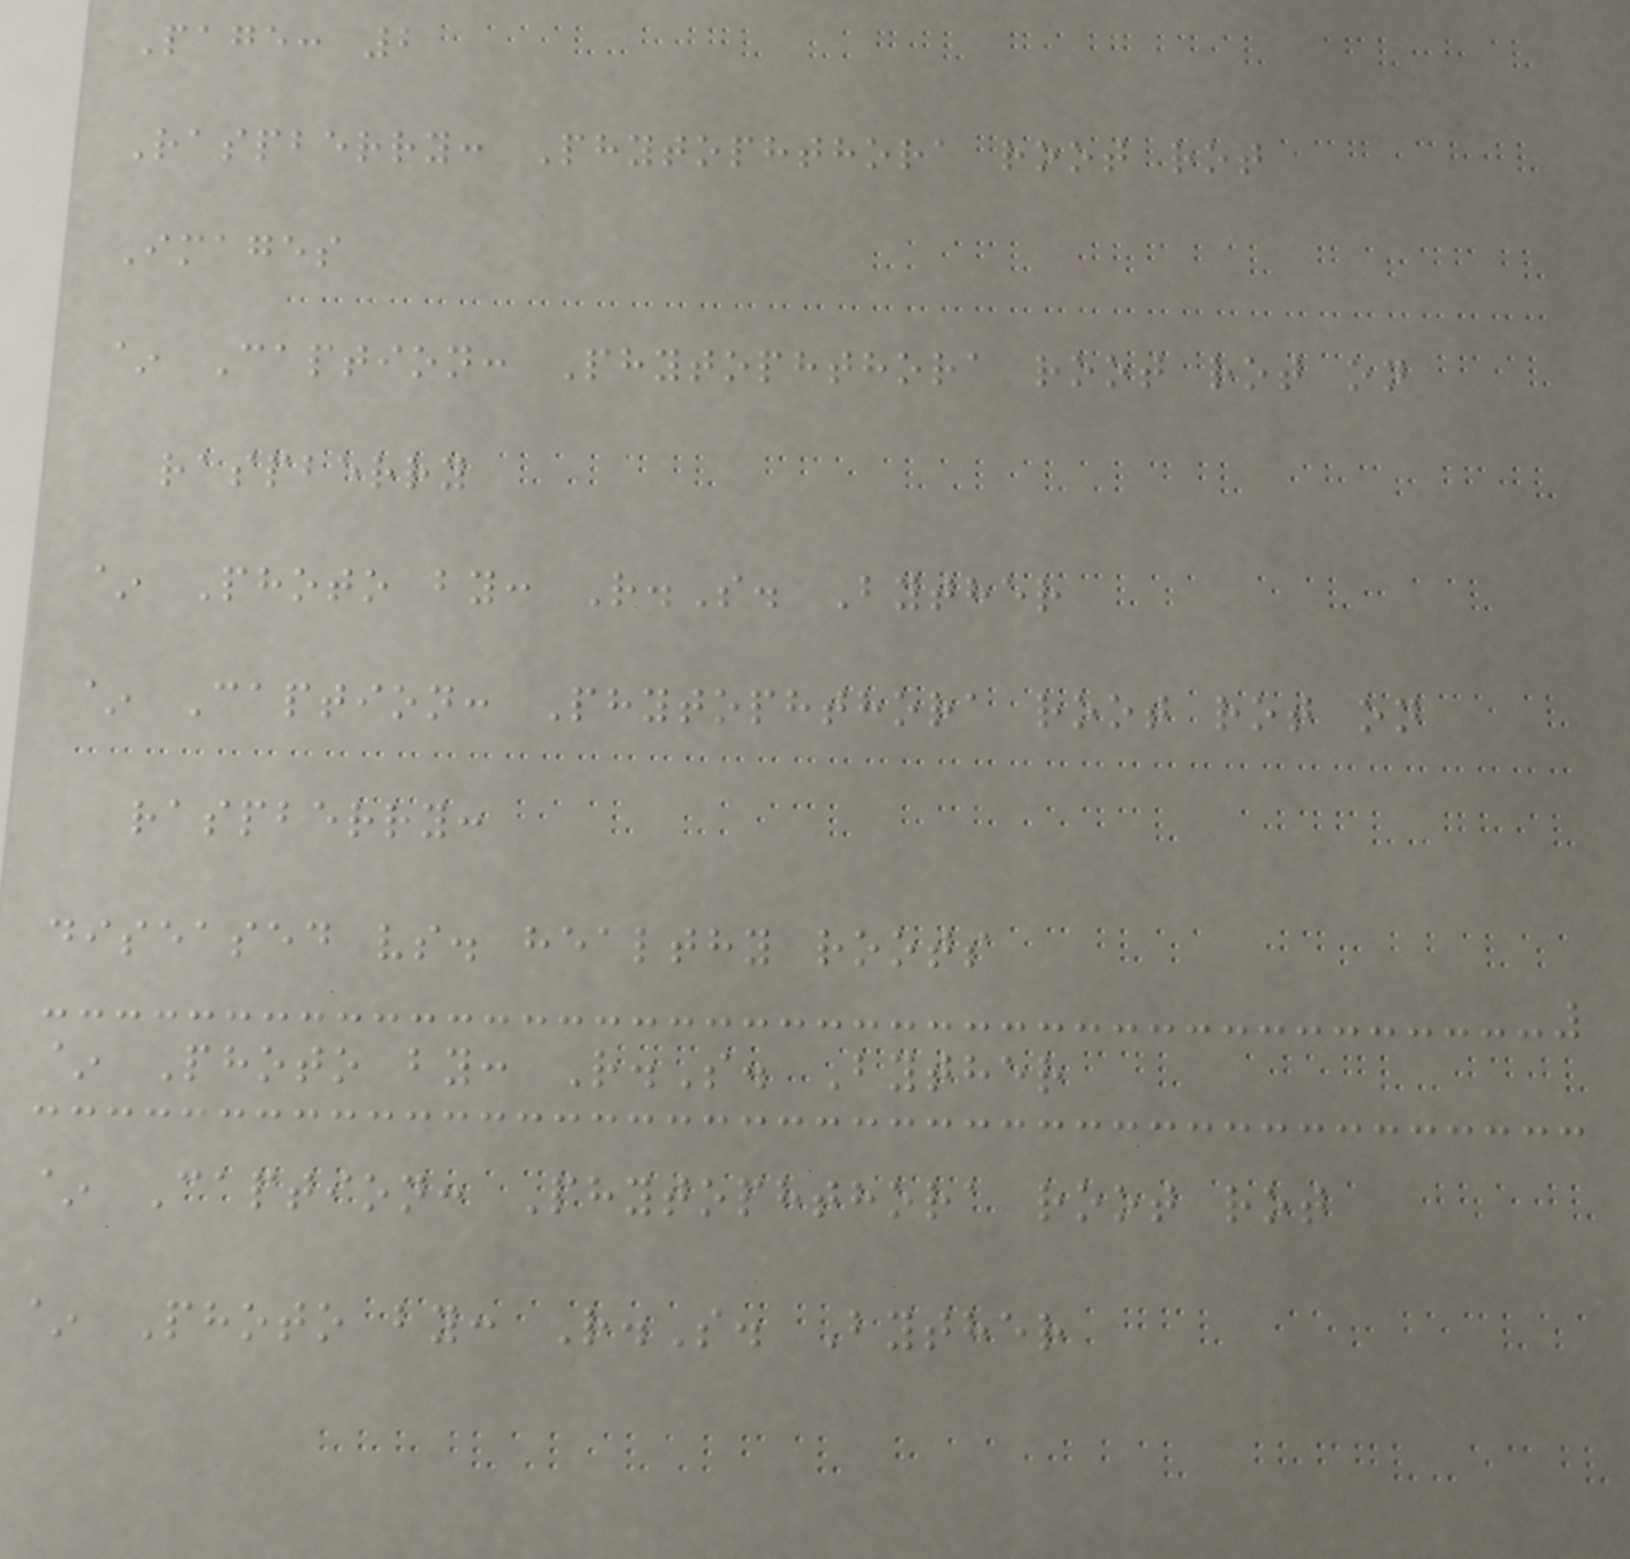Page: 2
Raspberry: Phytophthora root rot
Images
~ Caption: Phytophthora root rot on
raspberry
~ Photo by: R.S. Byther
~ Caption: Phytophthora root rot on
raspberry:
diseased vs. healthy roots
~ Photo by: R.S. Byther
~ Caption: Phytophthora root rot
~ Photo by: R.S. Byther
